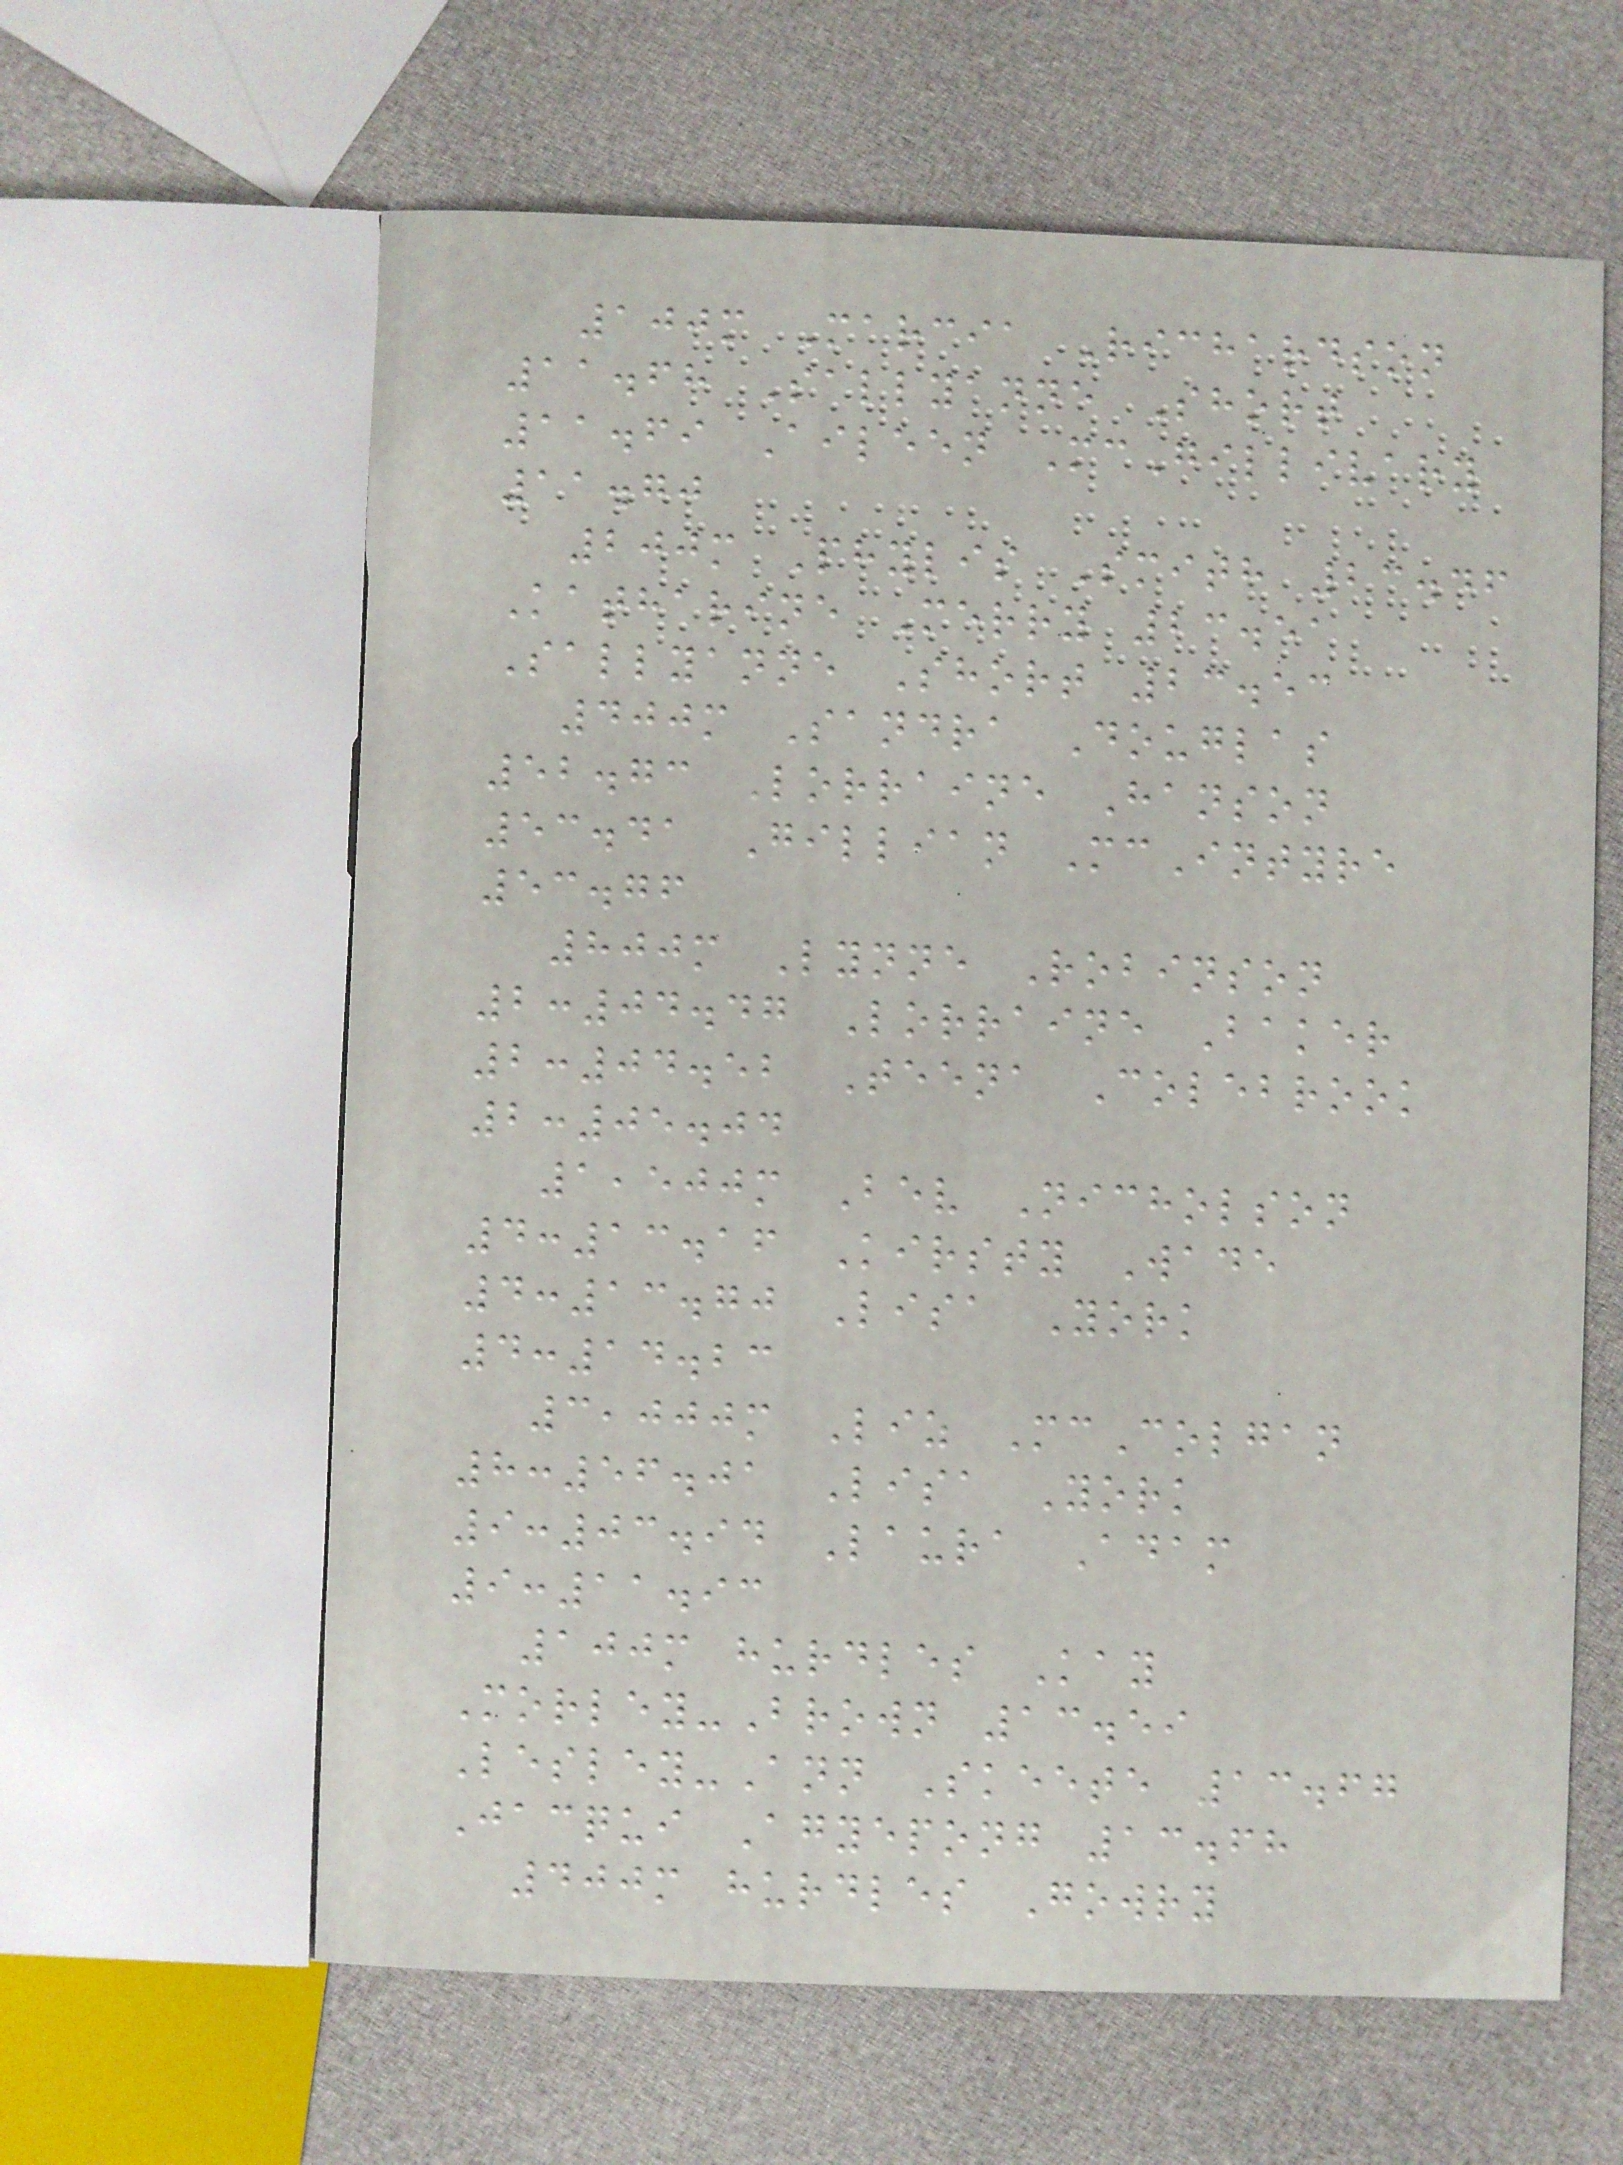100m Marcia Richardson
11.68 Sallyanne Short
11.69 Aileen McGillivary
11.70
200m Phylis Smith 23.46
Katharine Merry 23.51
Sallyanne Short 23.53
400m Sandra Douglas
52.73 Lorraine Hanson
53.41 Gillian McIntyre
53.76
800m Lynne Robinson
2:04.47 Lorraine Baker
2:04.52 Teena Colebrook
2:05.04
1,500m Bev Nicholson
4:13.16 Kirsty Wade
4:13.70 Lisa York
4:14.23
3,000m Liz McColgan
8:56.01 Lisa York
9:03.94 Laura Adam
9:11.93
100m hurdles Kay
Morley-Brown 13.59
Lesley-Ann Skeete 13.67
Jacqui Agyepong 13.68
400m hurdles Gowry
